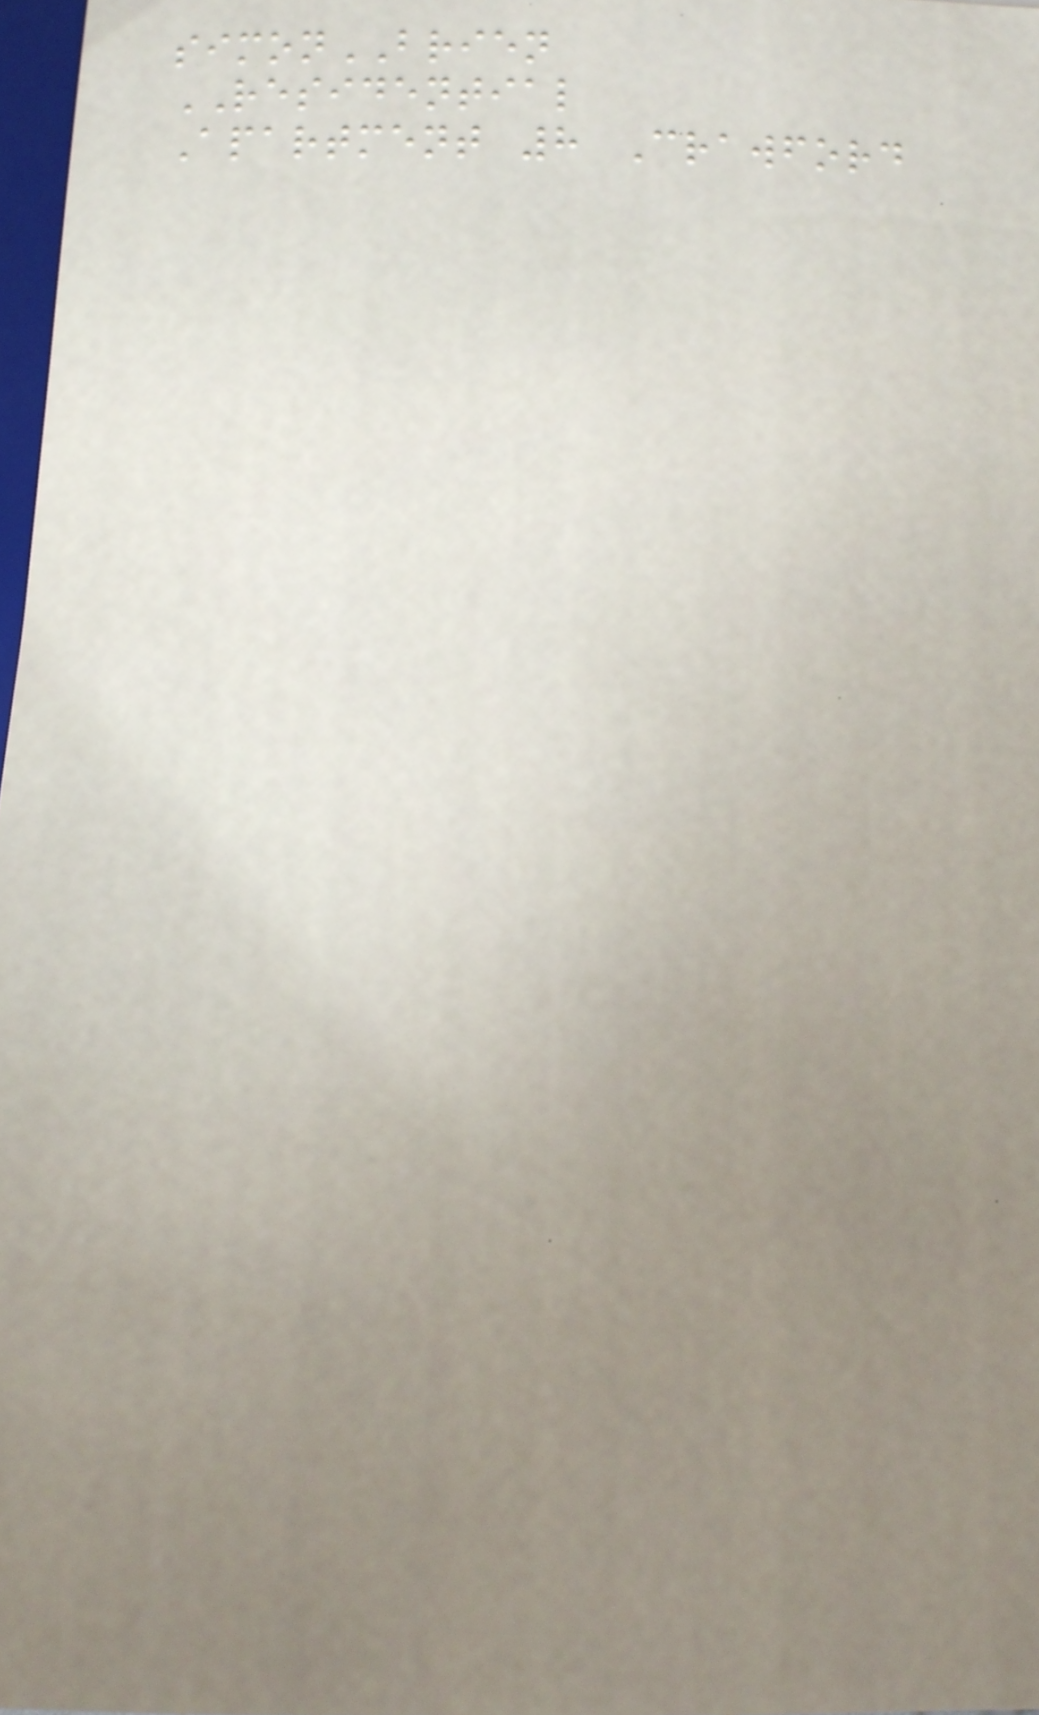simonBRIEN
RESIDENTIAL
Apartment 8 Crawford
